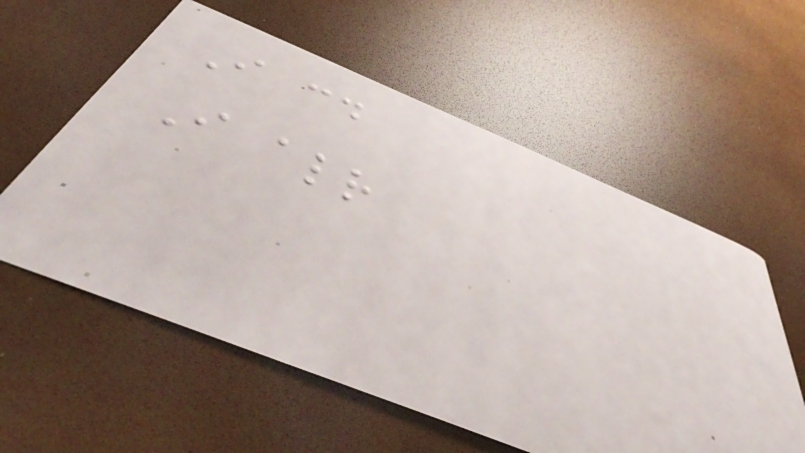I could
I already
